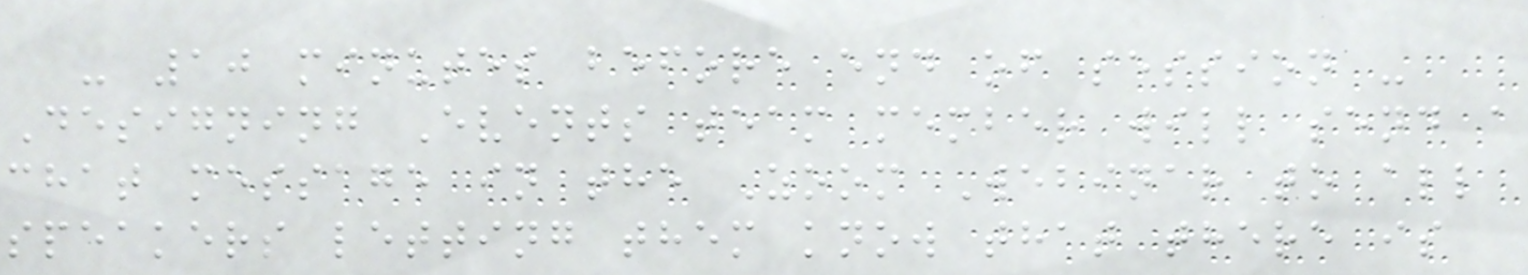- 10 minutes before end of session -
Designing Events team member will send a
chat message in the Zoom Webinar to all
speakers letting them know that there is
